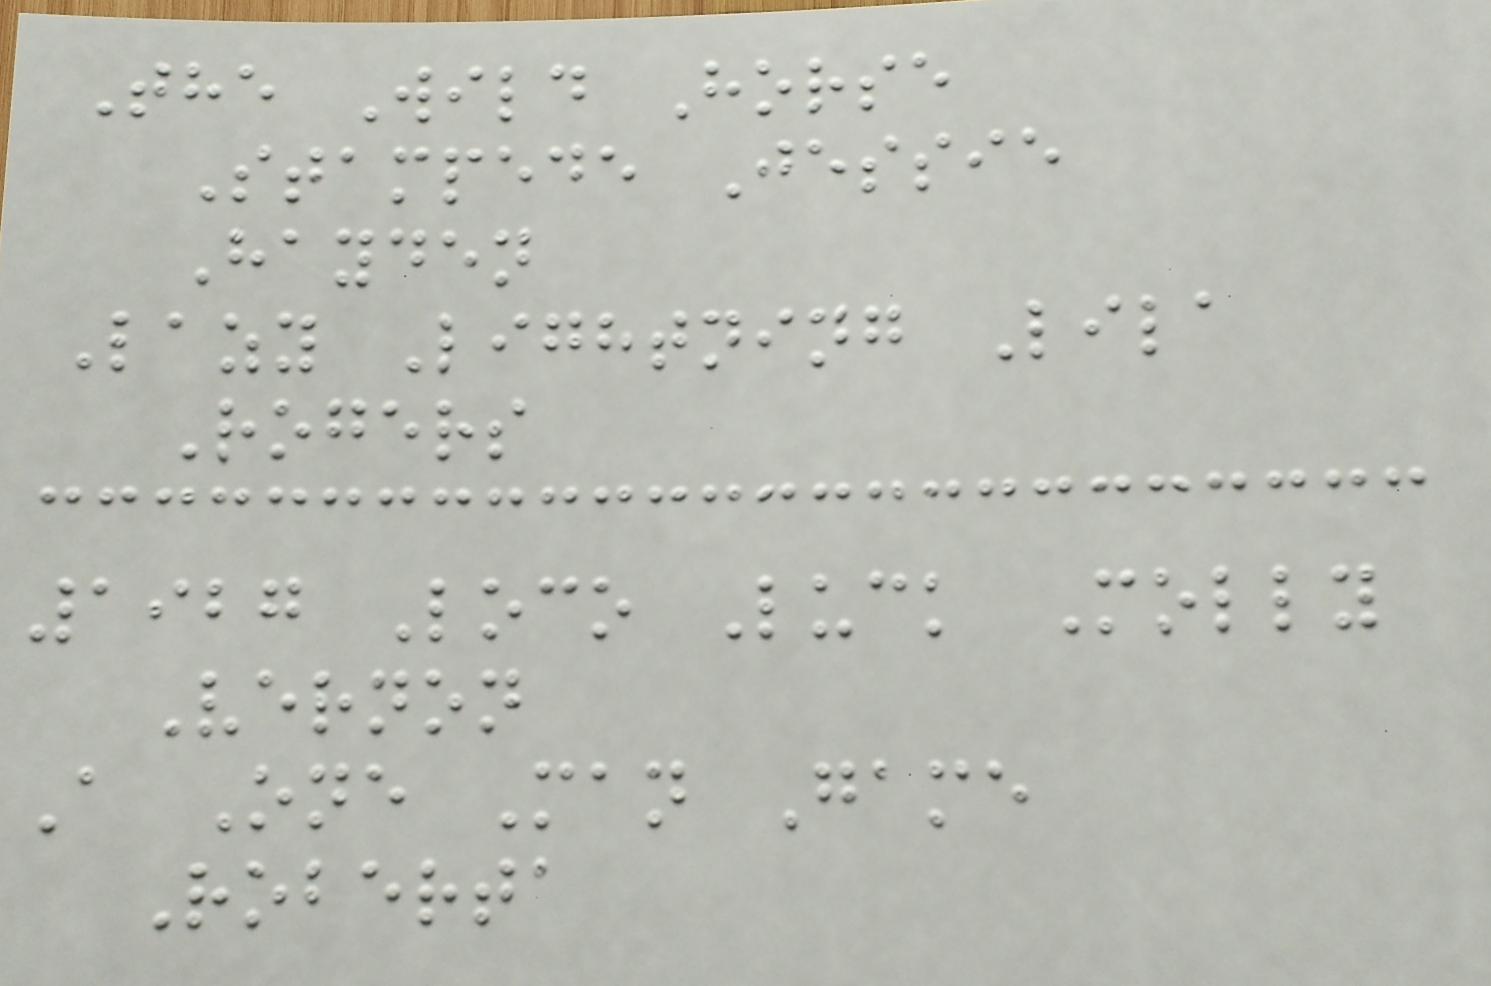The Wild Horse
Stampede Jessie
Hayden
Lazy Lightning Lila
Rogers
1927 Loco Luck Molly
Vernon
A One Man Game
Roberta
